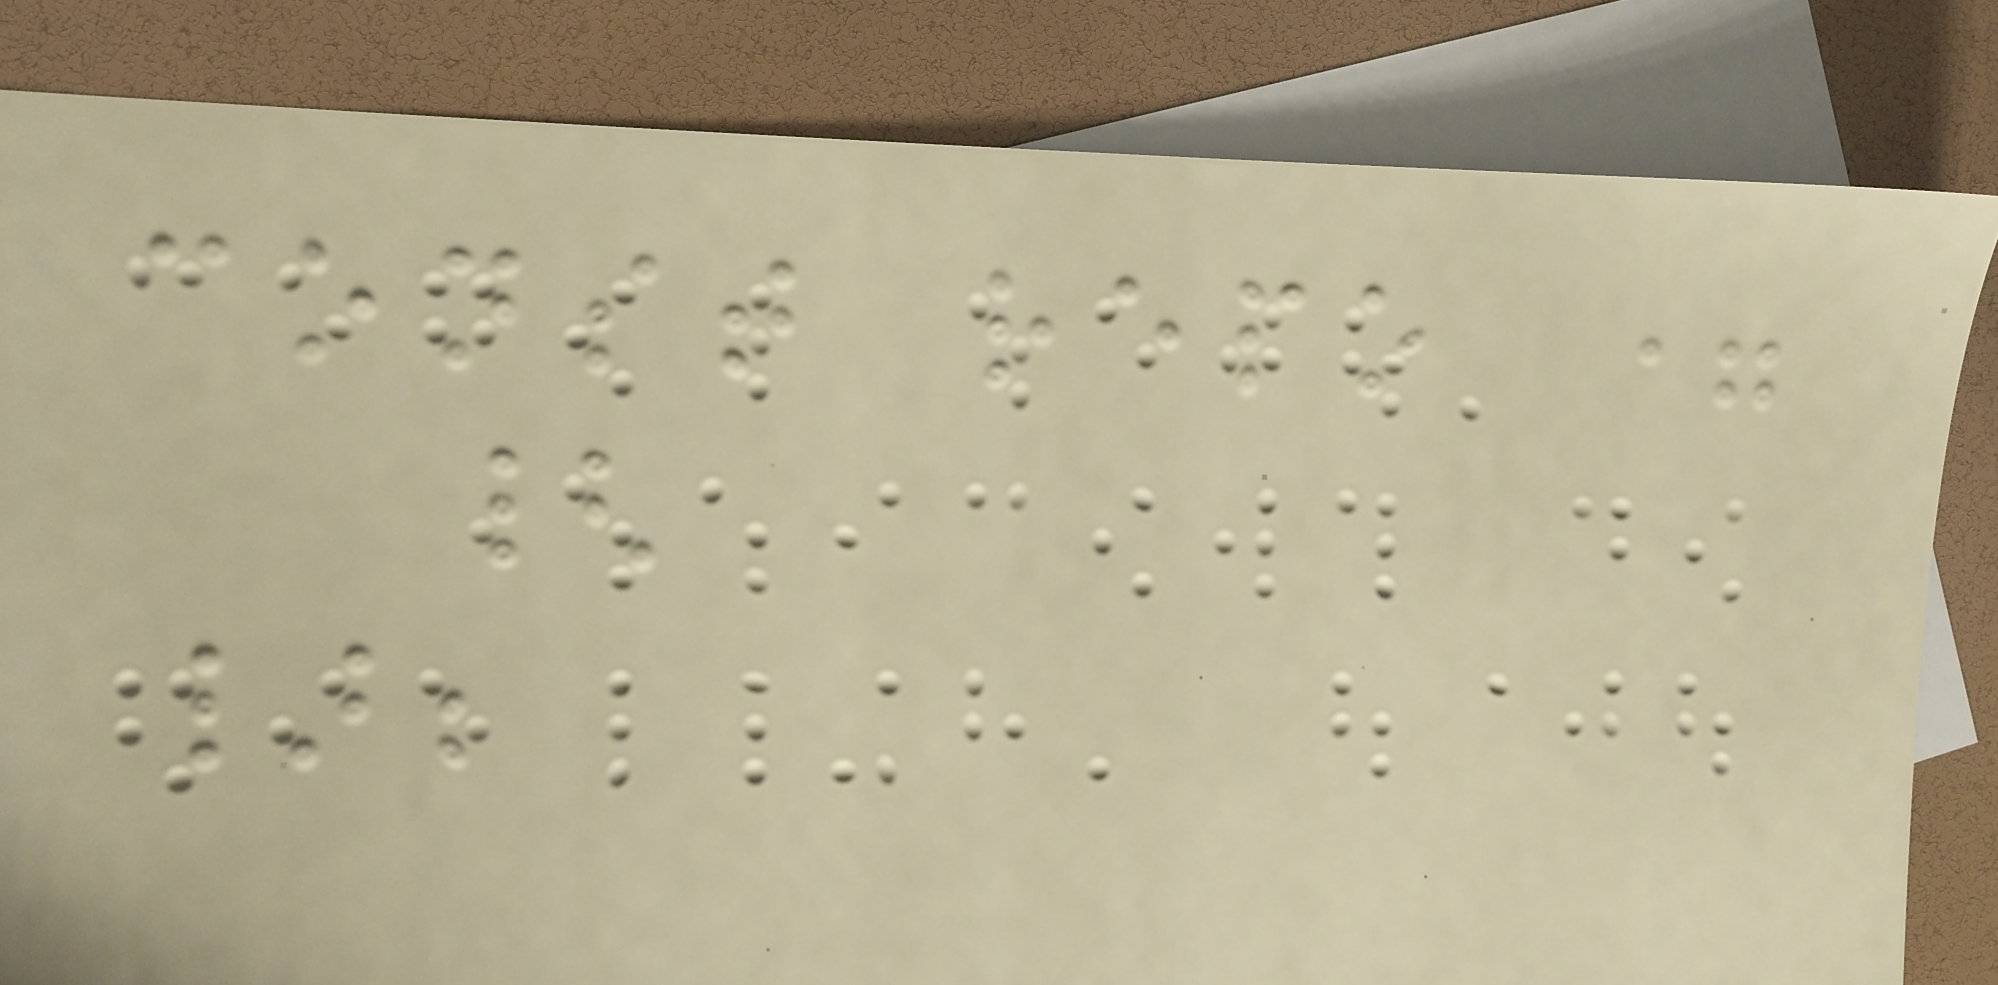const repo =
{
};
